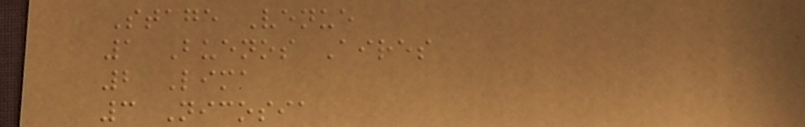Stage Venue
1 Buenos Aires
2 Lima
3 Nicosia
